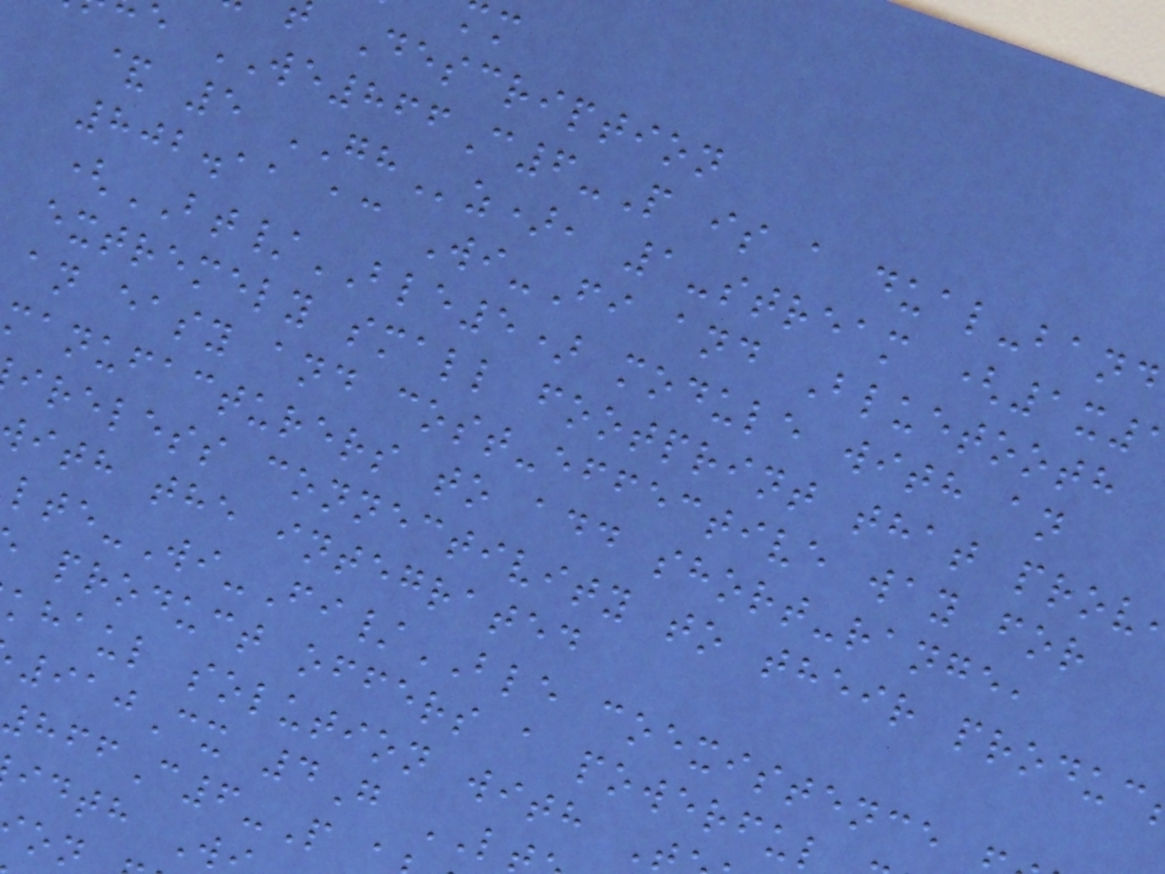Description
e WE866C6-P is a dual-band
& 5 GHz), 1-stream (1x
802.11 ac Wi-Fi and Bluetooth
(BT/BLE5) module with an
extremely small footprint that prov
an easy and cost-effective way for
manufacturers to add short-range,
ireless connectivity to their produc
ith the integrated
-Wi-Fi/BLE coexistence
product offers a powerfu
khaul solution with
910Cx 4G
866C6-P
